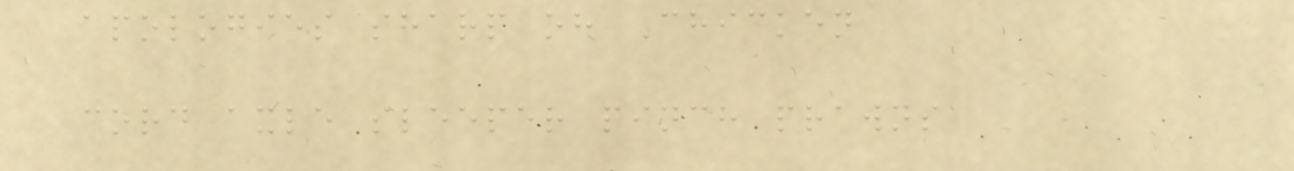apologies sharp oh Chicken
cord axle sleeper pinch prawns
